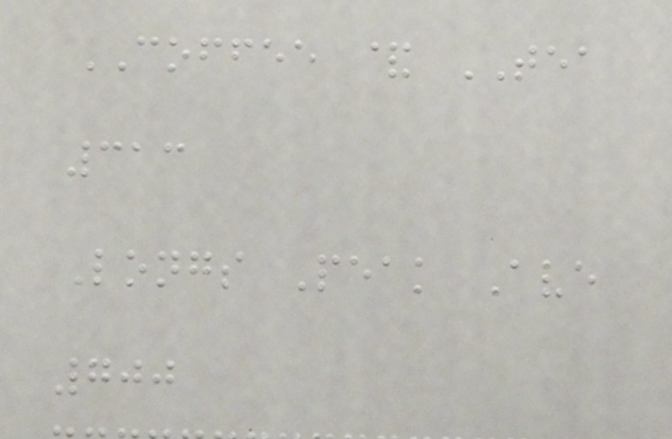COFFEE & TEA
313
Longs Peak Ave
700
